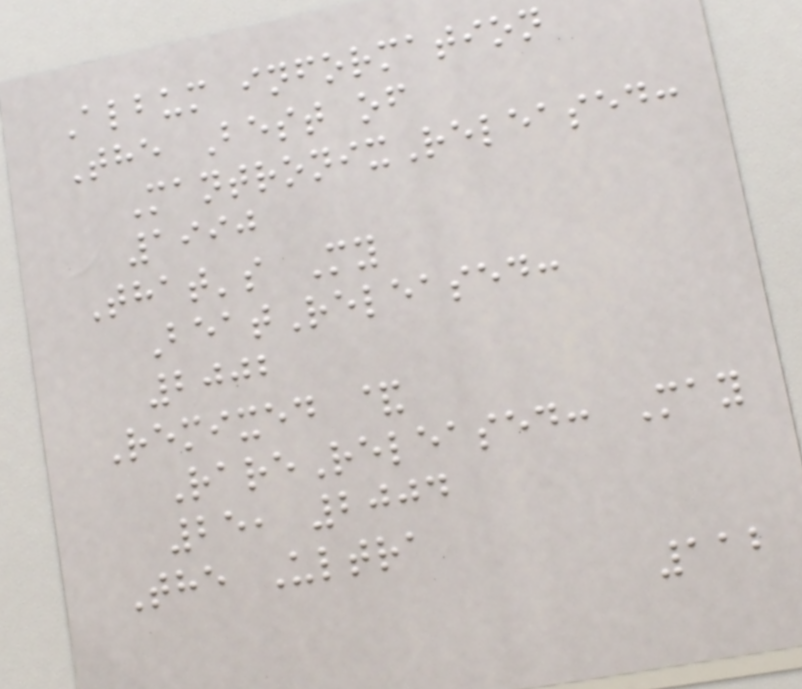Album information
The Best of
MantronixReleased:
1990
That's My
BeatReleased:
2002
Remixed &
RareReleased: May
25, 2004
The Ultra
112
